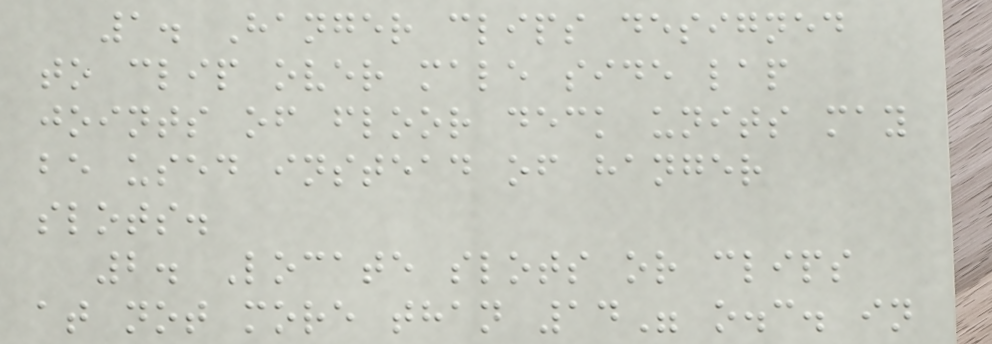1. Hanger clips designed
to clip over male side lap
joints of floor deck units may
be used instead of hanger
slots.
2. Locate slots or clips
at not more than 14" o.c. in
